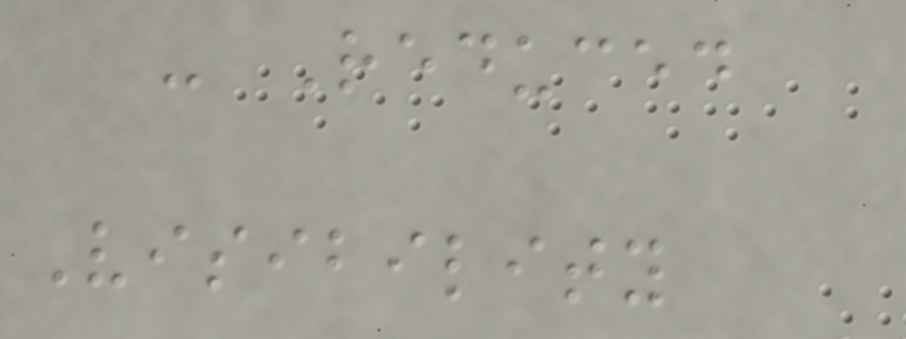- Reduced
Visibility
